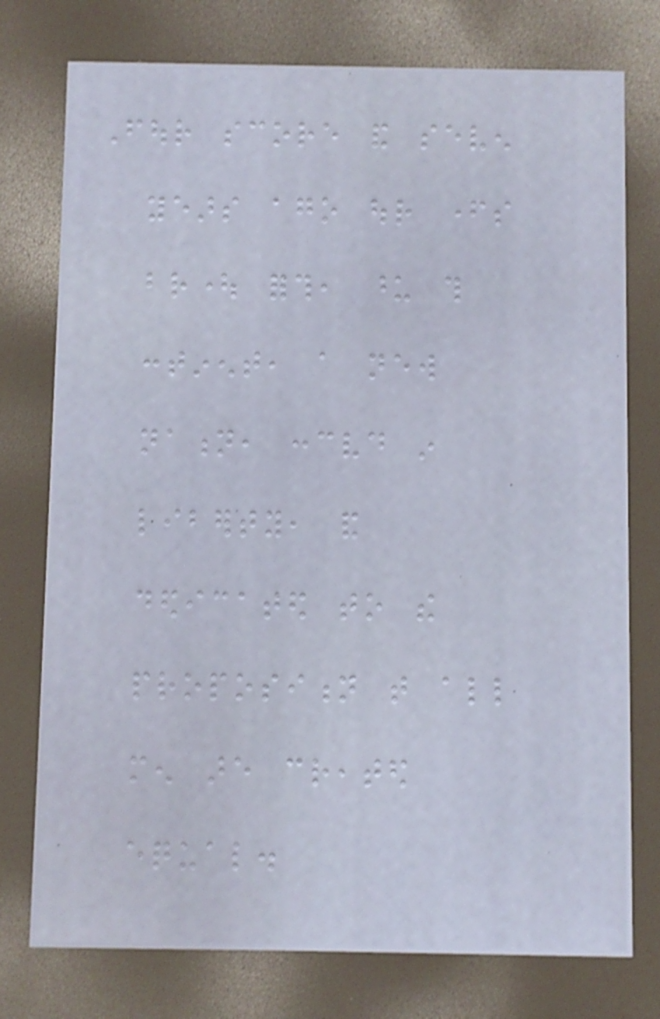Four score and seven
years ago our fathers
brought forth, upon this
continent, a new
nation, conceived in
liberty, and
dedicated to the
proposition that all
men are created
equal.
